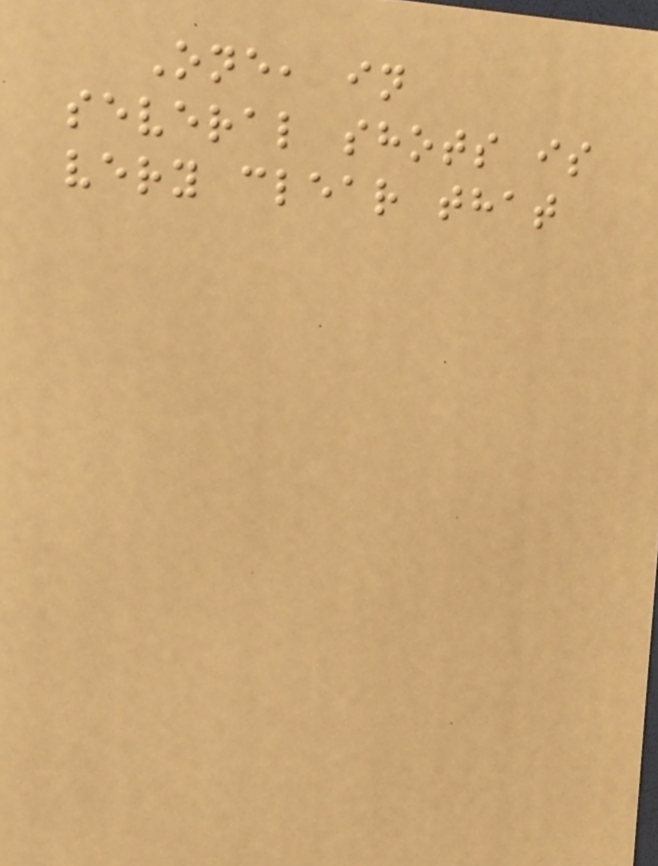One, in
several shots is
very clear that
